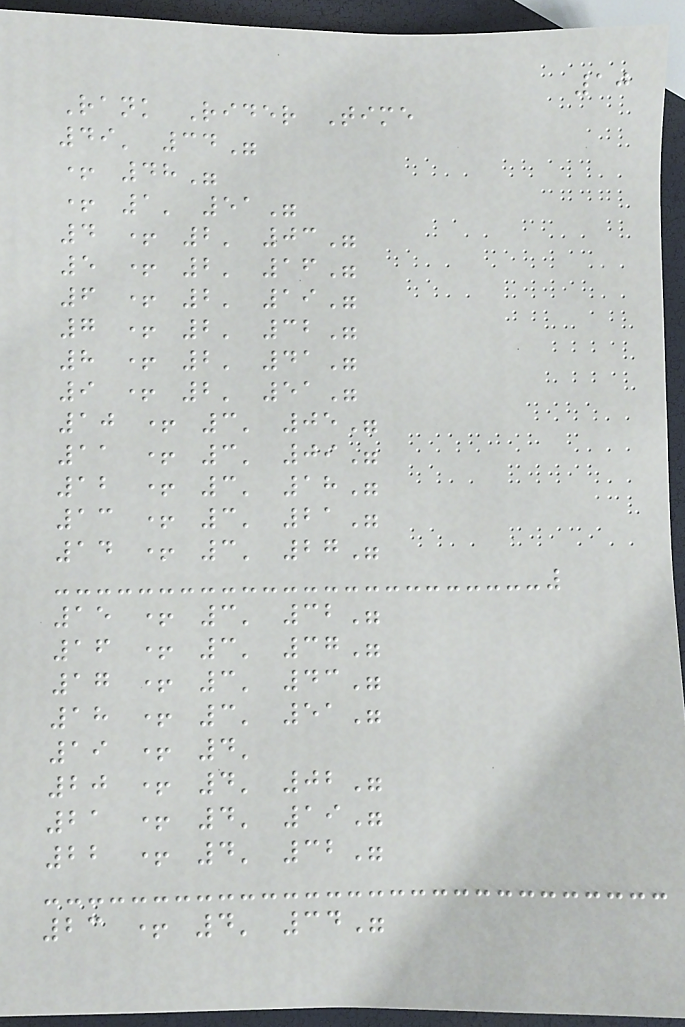10
Rank Rider Time
49' 34"
+ 48"
+ 1' 51"
4 + 2' 03"
5 + 2' 16"
6 + 2' 19"
7 + 2' 32"
8 + 2' 41"
9 + 2' 51"
10 + 3' 05"
11 + 3' 09"
12 + 3' 18"
13 + 3' 21"
14 + 3' 27"
15 + 3' 32"
16 + 3' 37"
17 + 3' 43"
18 + 3' 51"
19 + 4'
20 + 4' 02"
21 + 4' 19"
22 + 4' 32"
23 + 4' 34"
